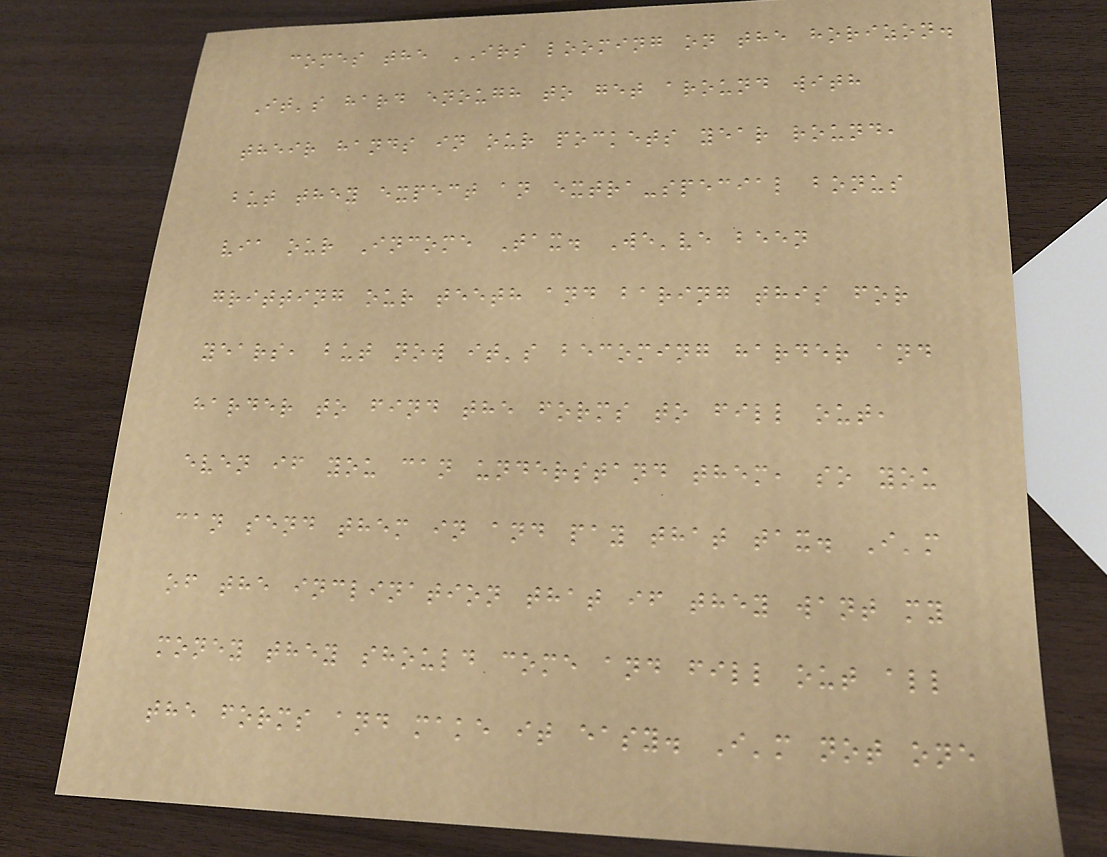comes the IRS looming on the horizon.
It's hard enough to get around with
their hands in our pockets year round,
but they expect an extra-special bonus
via our Income Tax. We've been
gritting our teeth and baring this for
years, but now it's becoming harder and
harder to find the forms to fill out,
even if you can understand them, so you
can send them in and pay that tax. I'm
of the inclination that if they want my
money they should come and fill out all
the forms and make it easy. I'm not one
